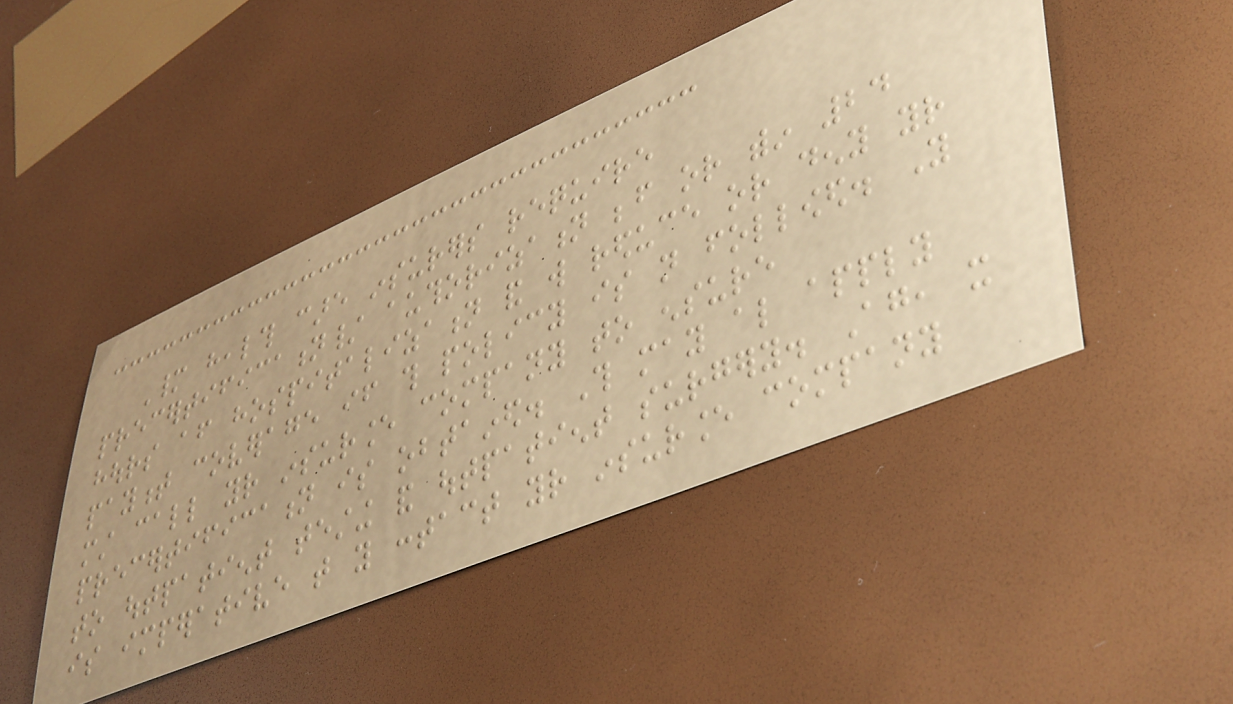Many health care insurers require
precertification/ authorization before or within 24
hours after hospitalization and will reduce or deny your
payment coverage if this policy is not followed. You
must call your insurance company to ensure
precertification is obtained. This may also apply
to outpatient testing and outpatient surgery. Again, it
is imperative that you contact your insurance company
